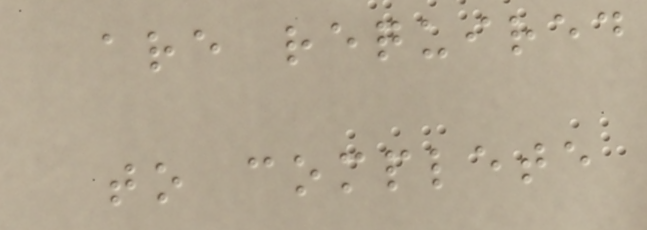are required
to complete
